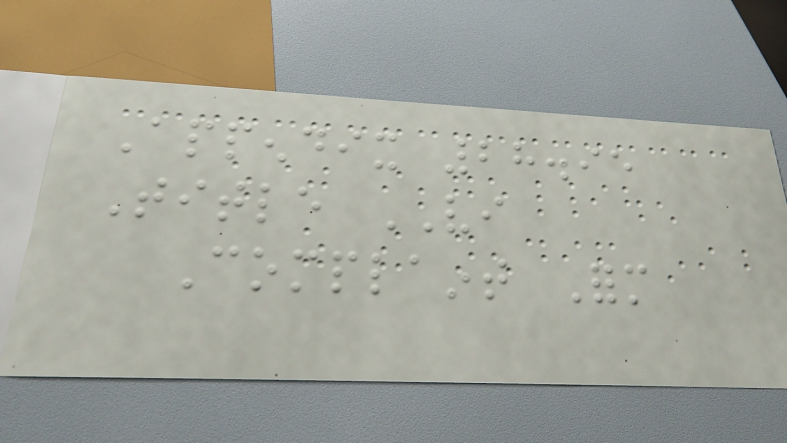Appendix 28.95
Title VI
Complaint Form
